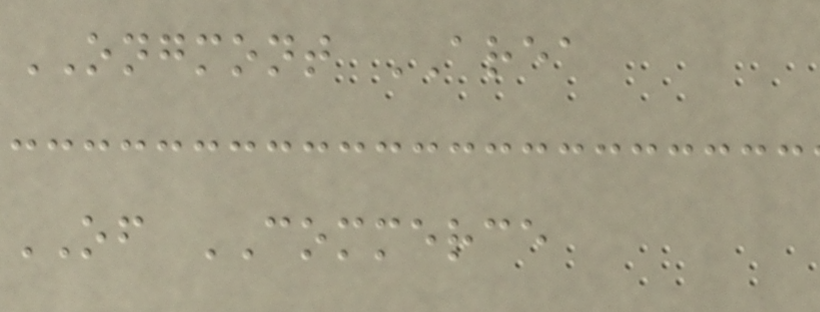ONGMONT AREA
OF COMMERCE
